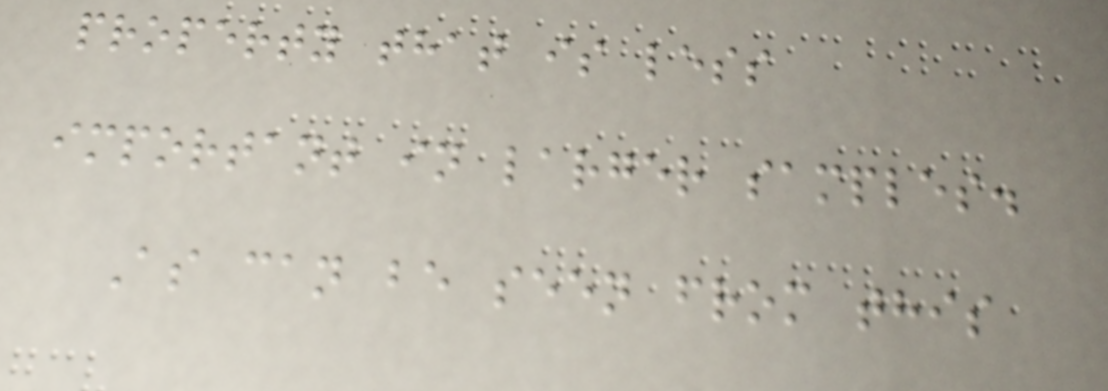property that is less
important in larger samples.
As can be seen from this
